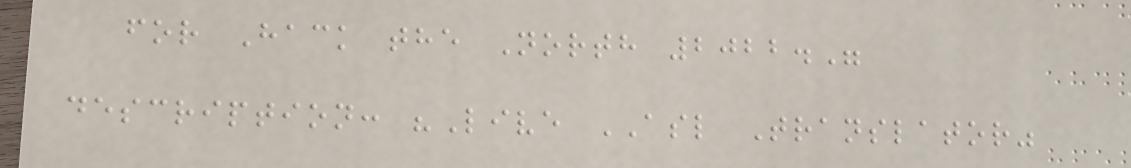for Hack the North 2022."
description: "Live ASL Translator"
